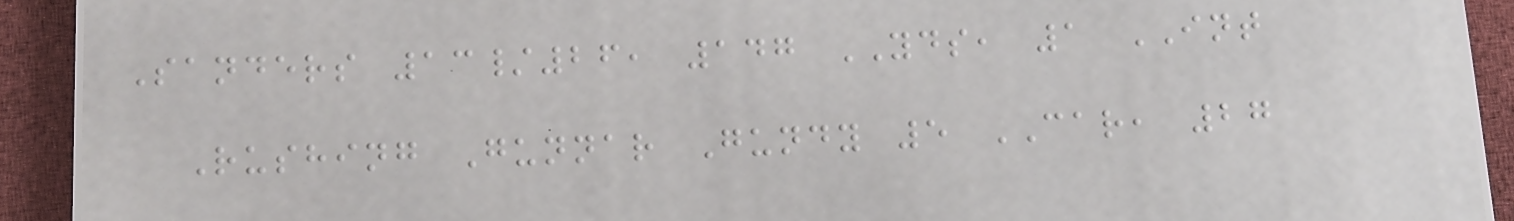Sanders 13/26, 147 YDS, 1 INT
Rushing Gunnar Gundy 5 CAR, 27
